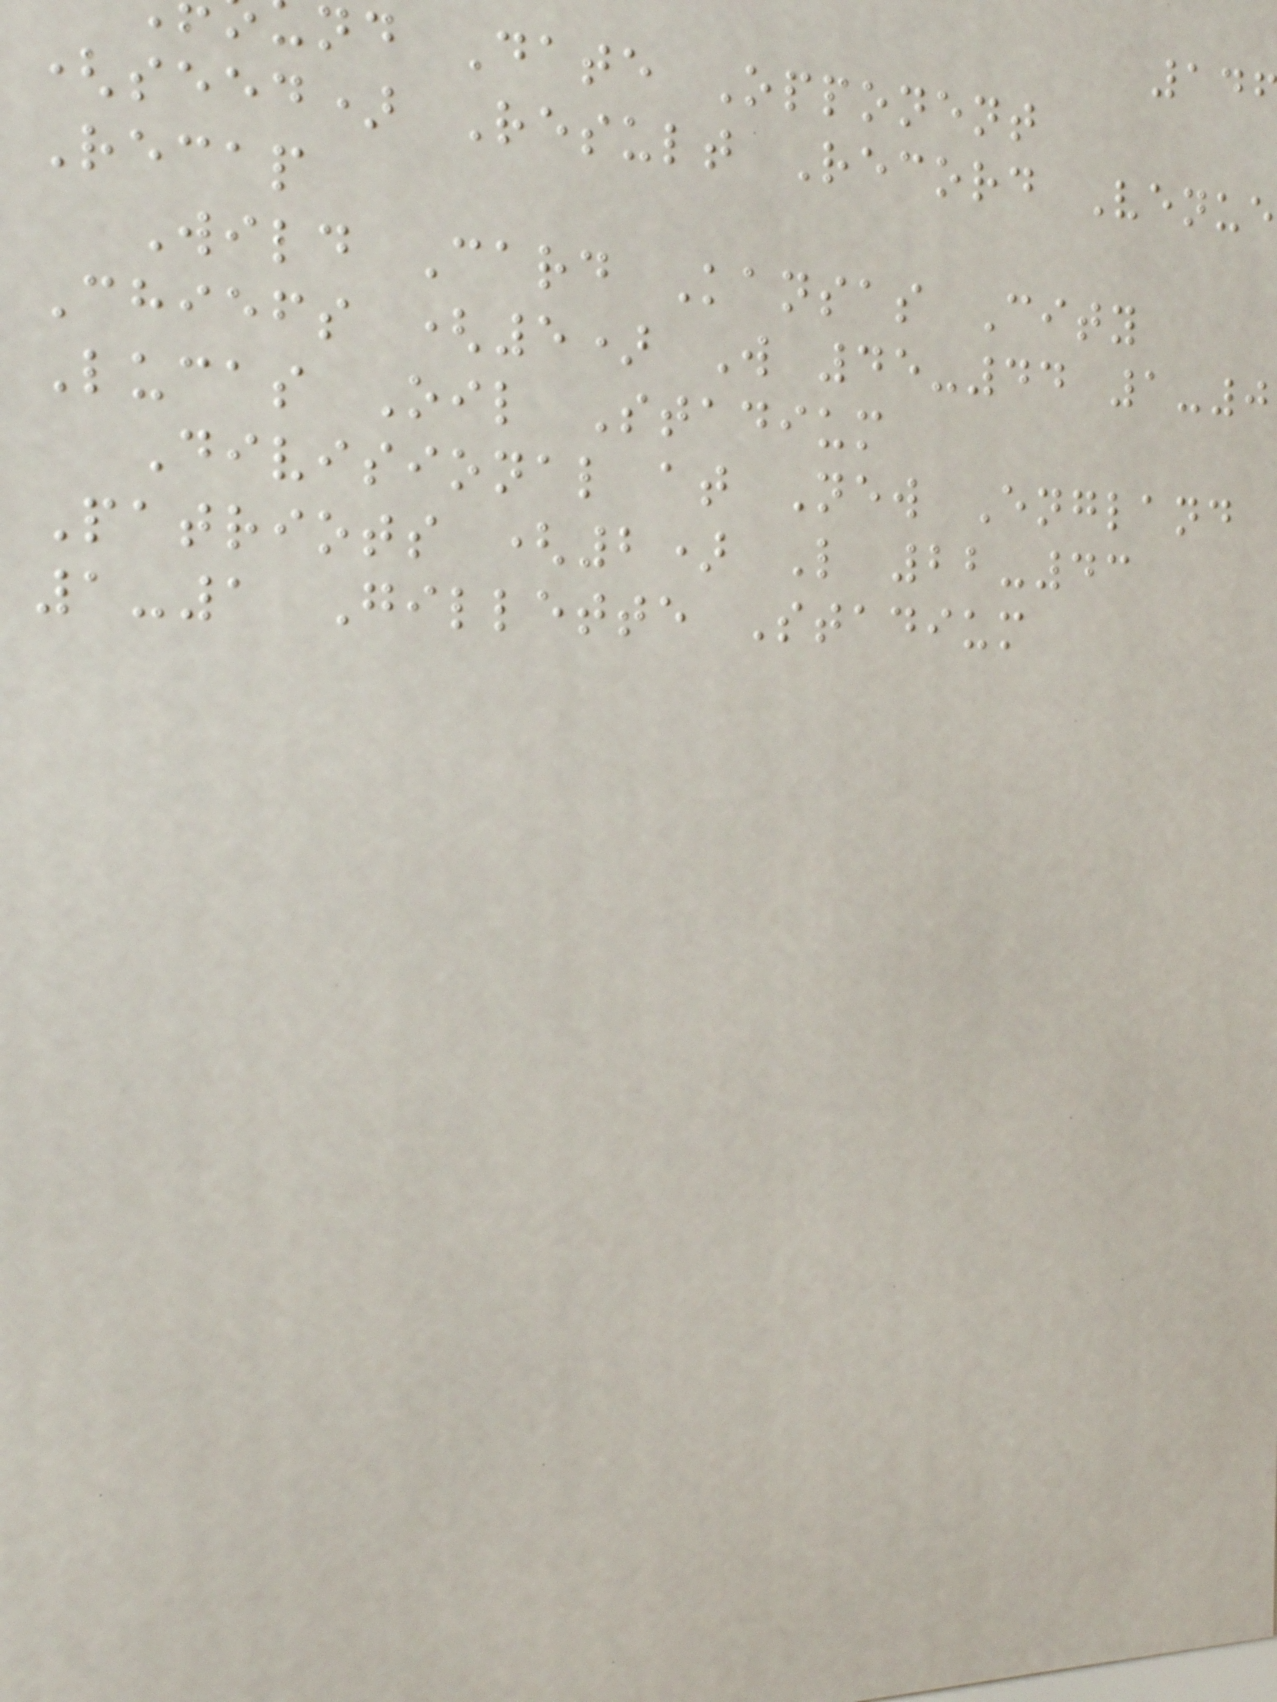nd Date Opponent
(seed) Result Record Venue
Recap
Wild Card Kansas City
Chiefs (5) W 45-44 1-0
Lucas Oil Stadium
Divisional at New England
Patriots (2) L 22-43
1-1 Gillette Stadium
